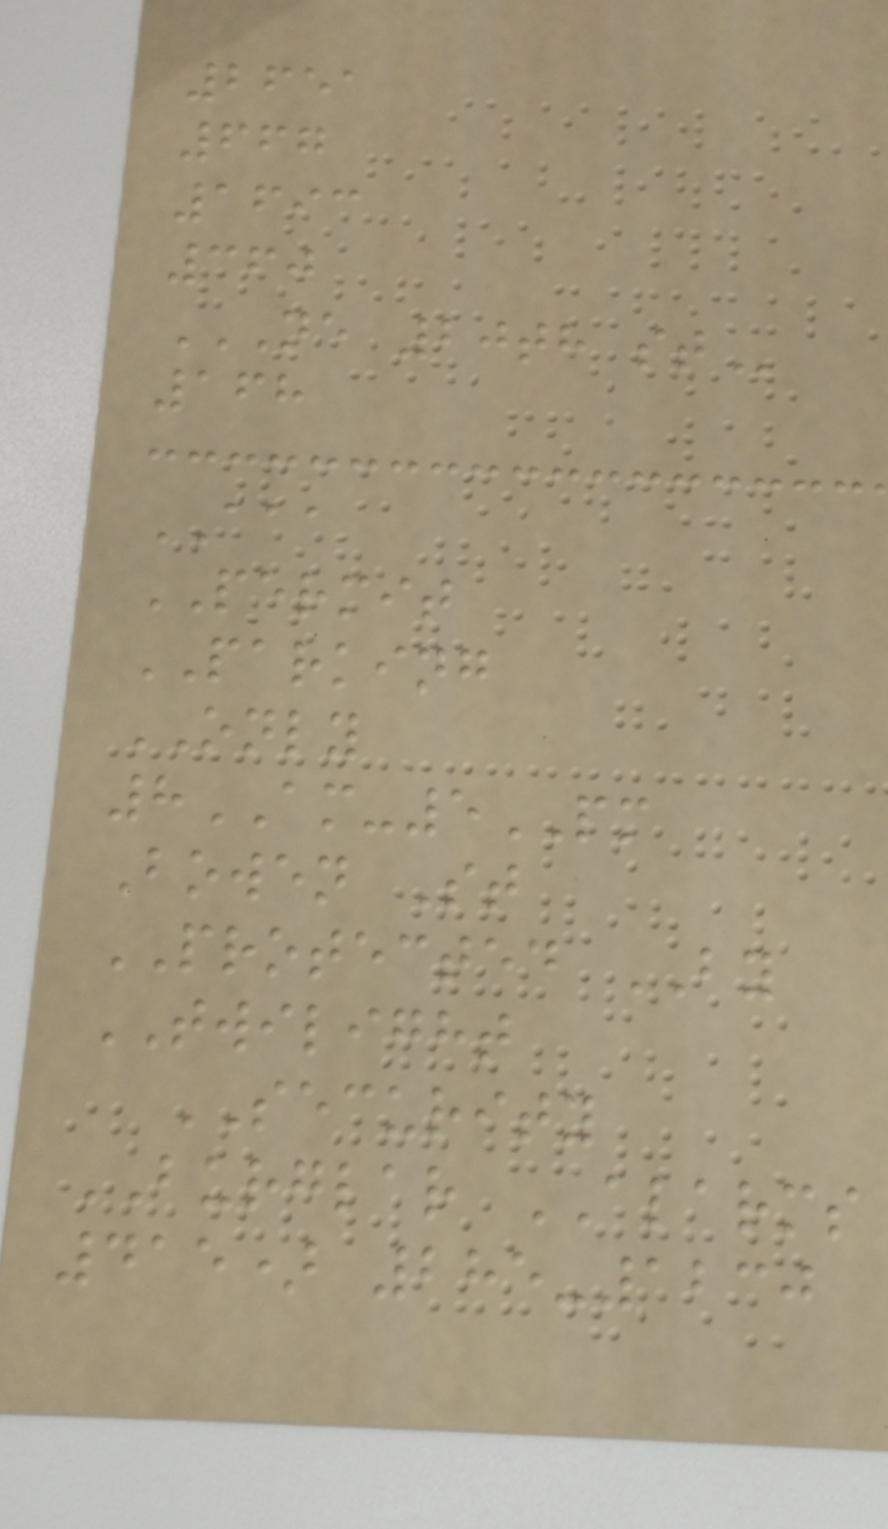2651
667
1693
360
NE 20TH ST
168
AAA
PERMIT
PARKING
ONLY
8AM-5PM
Bowen St
PROTECTED BY
TWILIGHT
SECURITY
BURGLAR ALARMS
415) 285-1230
